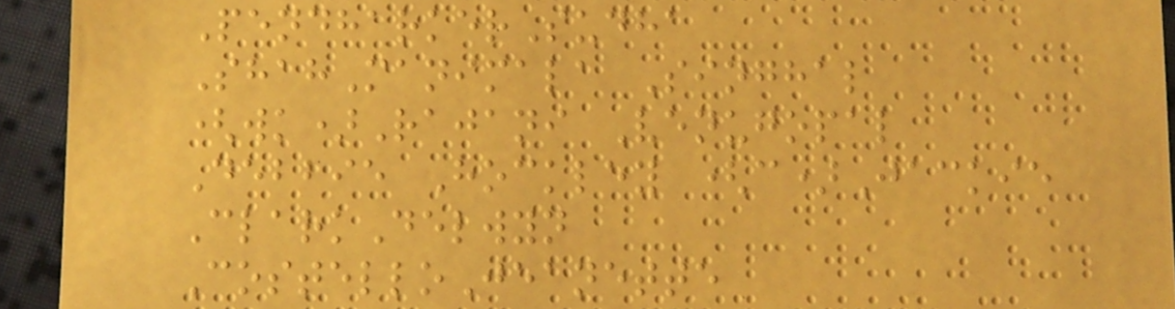PendharkerSudha
ShahManimala Singhal
(wk)Rajani Venugopal
Debbie Hockley (c)Jackie
ClarkDelwyn
CostelloJeanette
